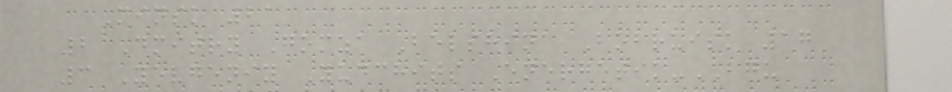Minsk 21
2 Dmitry Gomza Belshina Bobruisk 17
3 Yevgeniy Yudchits Energetik-BGU
